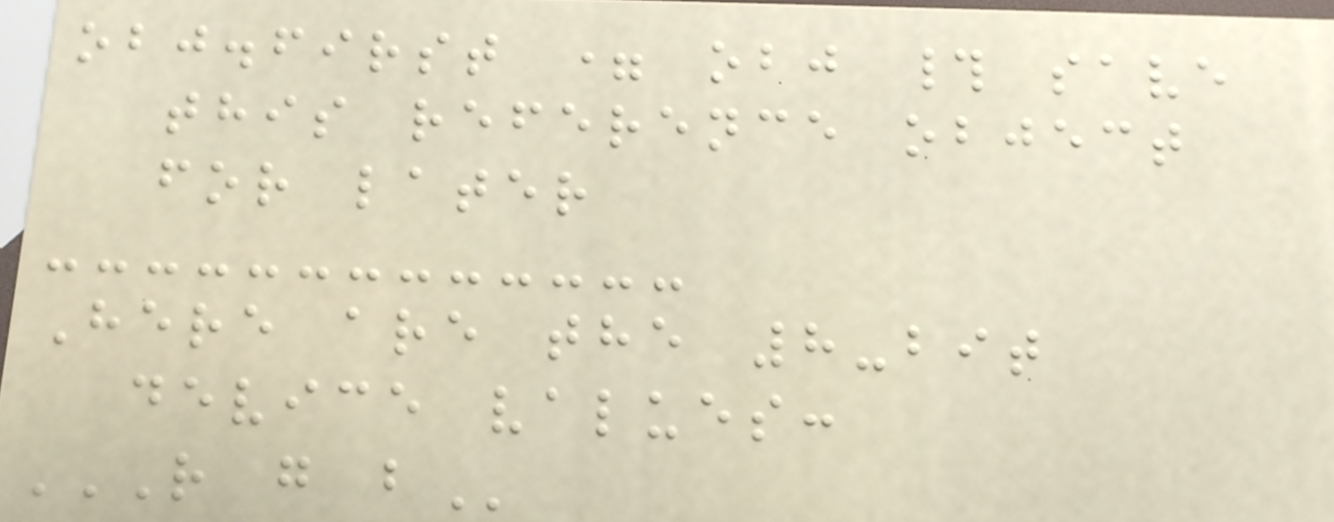obj.first = obj # save
this reference object
for later
Here are the 8-bit
device values:
R G B
